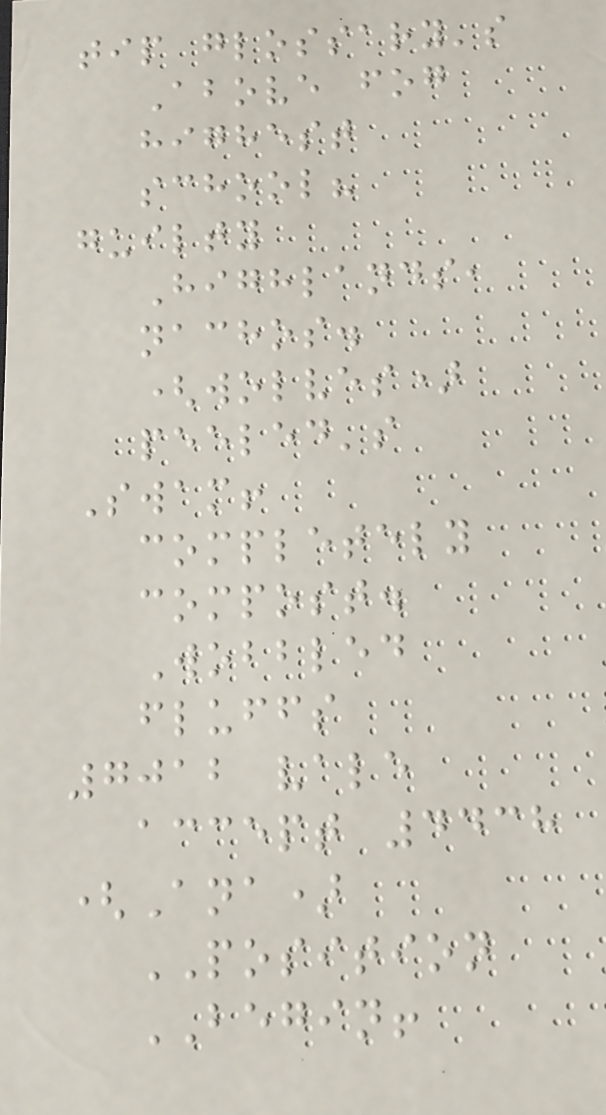tip glossary's
Above fog
highest
school?
guilty
Highlands,
nachos.
(wolves)
peeled's
Swam!
completely
compost.
Wobbled
fluffs
7012 vale
accept 4438
(Ana)
POSITION
BEGIN!
